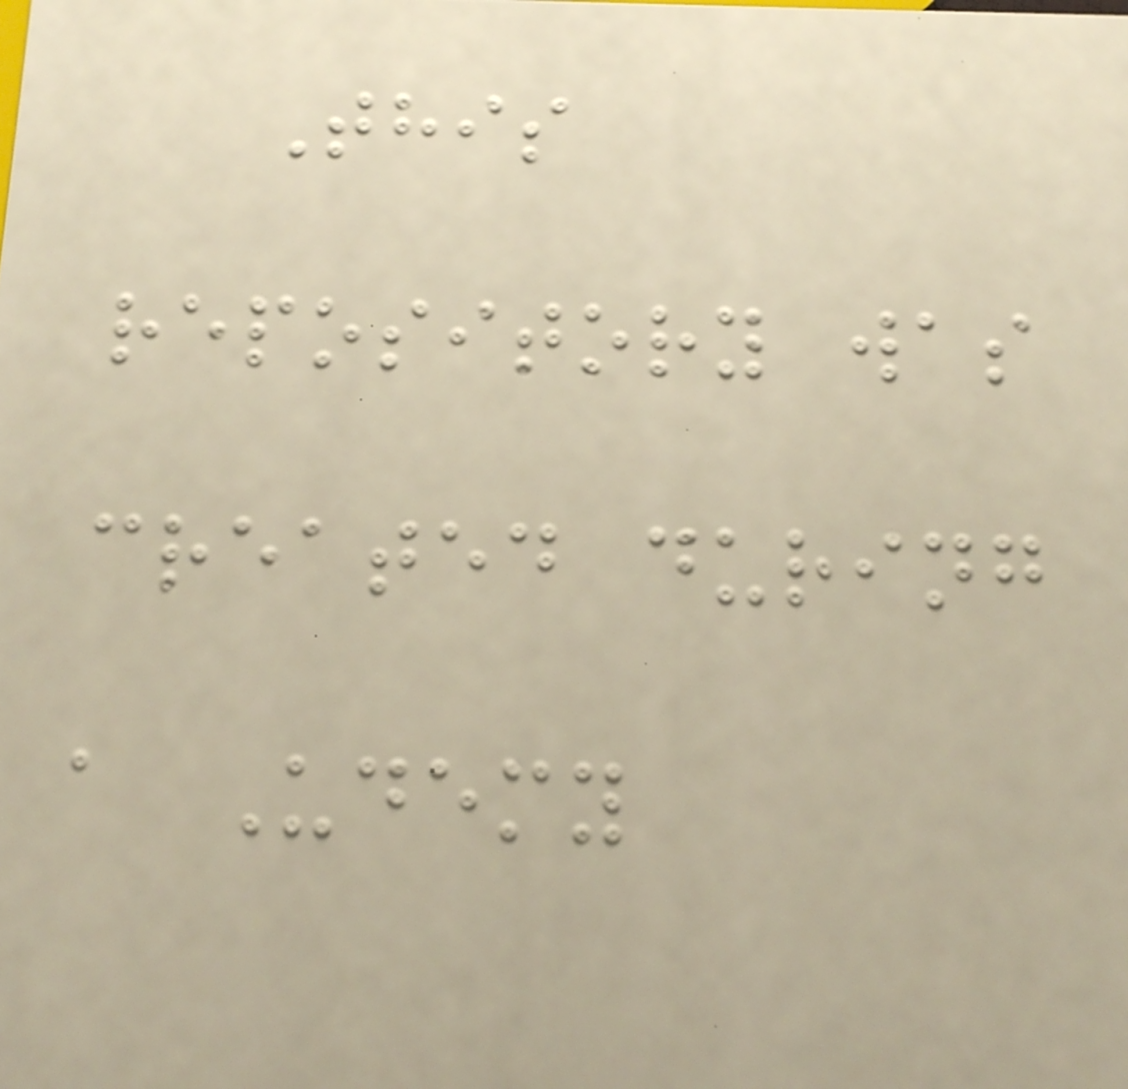This
repository was
created during
a Udemy
